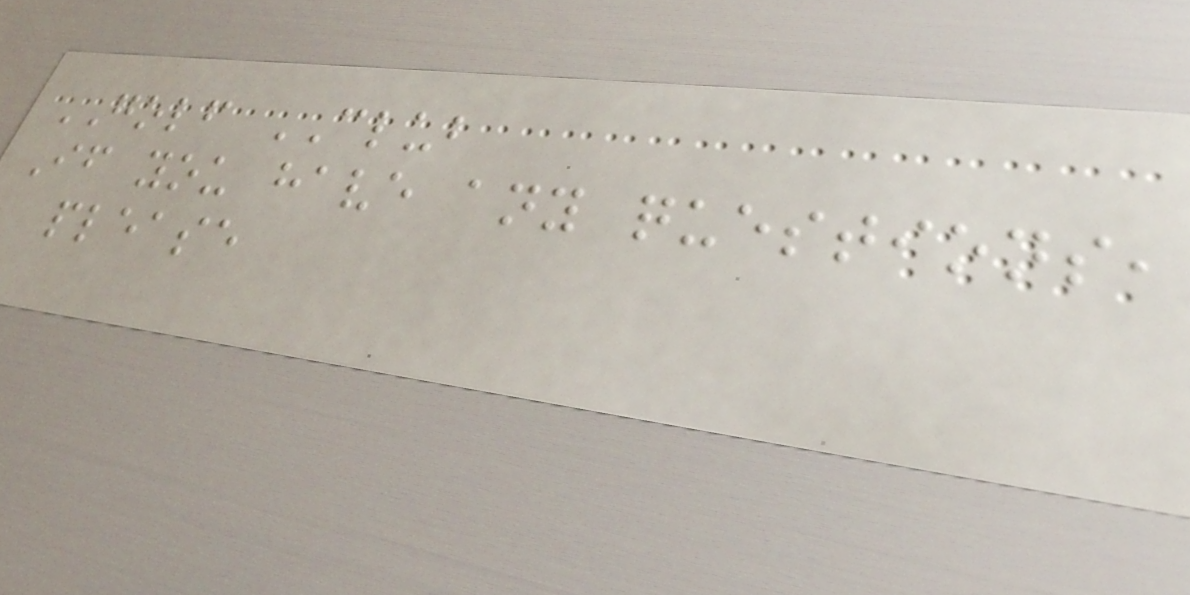GOLF CLUB
If you have any questions,
please
